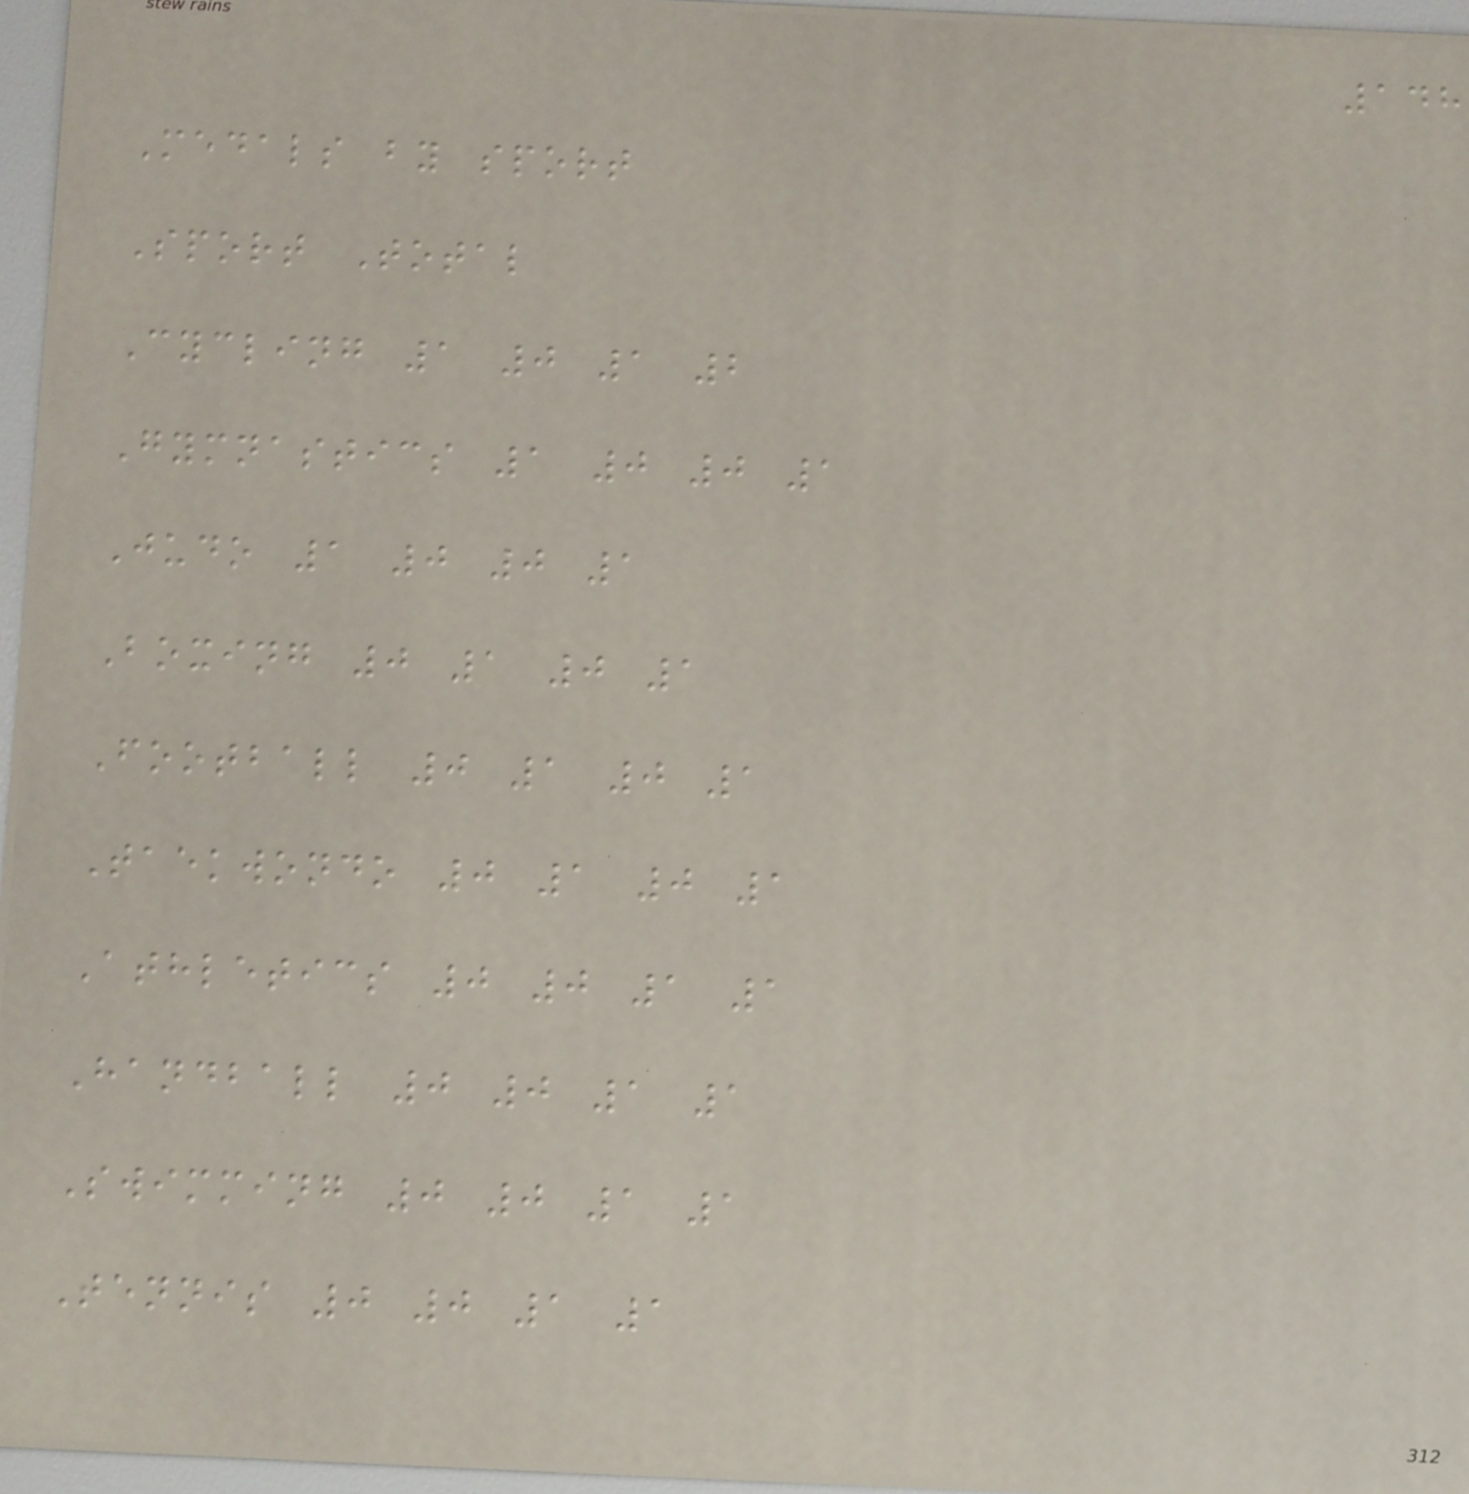148
Medals by sport
Sport Total
Cycling 1 0 1 2
Gymnastics 1 0 0 1
Judo 1 0 0 1
Boxing 0 1 0 1
Football 0 1 0 1
Taekwondo 0 1 0 1
Athletics 0 0 1 1
Handball 0 0 1 1
Swimming 0 0 1 1
Tennis 0 0 1 1
